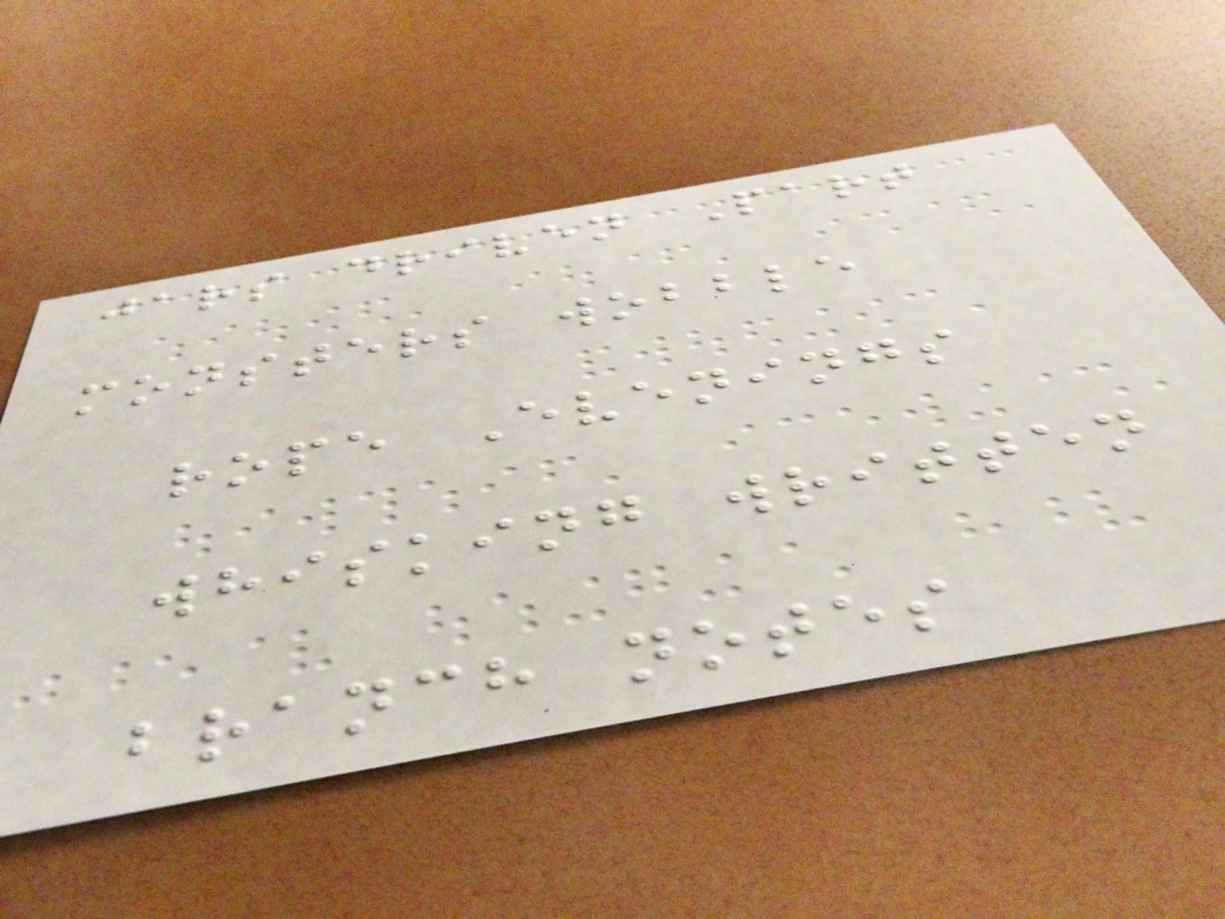jars driven Part
monsters wobble
rope Evenings
whisking written
branch notes
